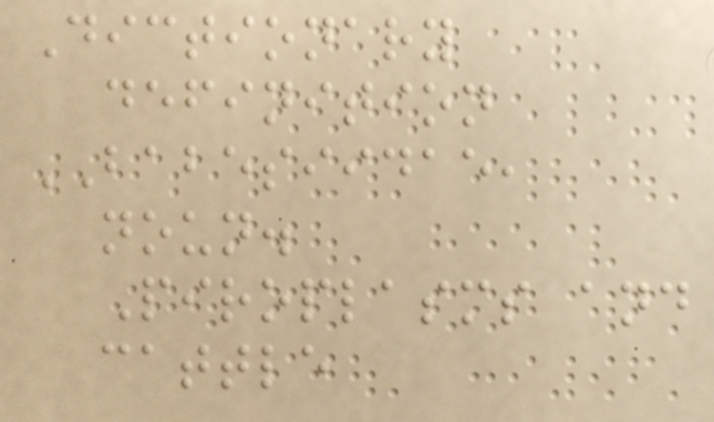Dictionary
definition
BABESIIDAE,
noun.
Piroplasms and
cattle
